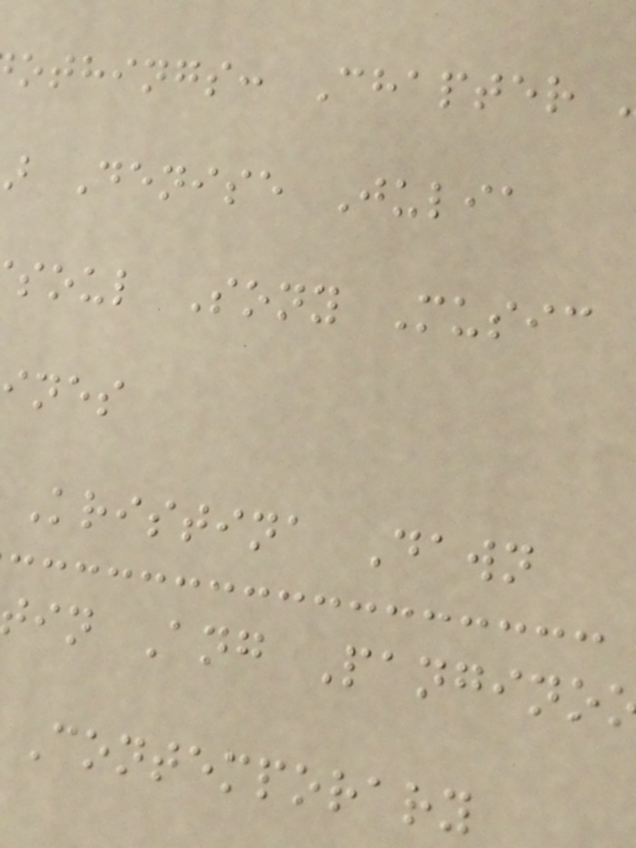othings: Chapter
Denise Julia
soul Sony Music
ines
Kristina Dawn
in Ang Pangino
Contemporary
